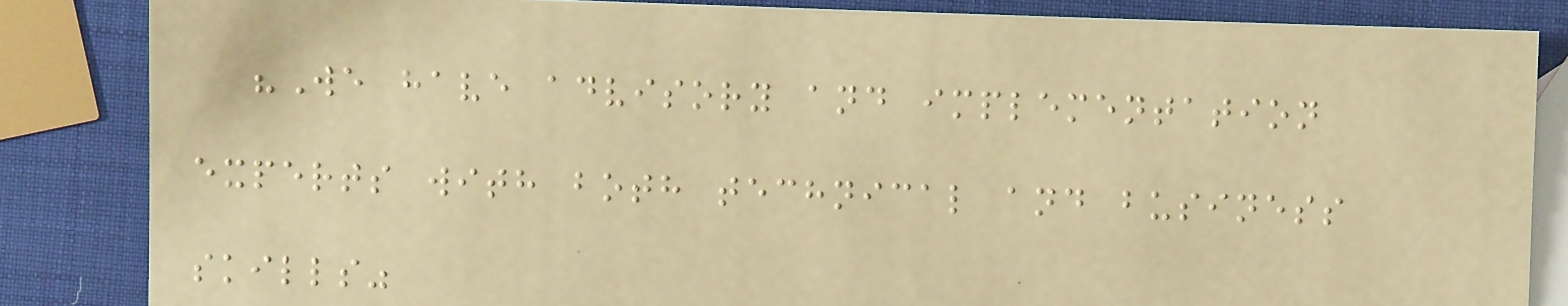"We have advisory and implementation
experts with both technical and business
skills"
